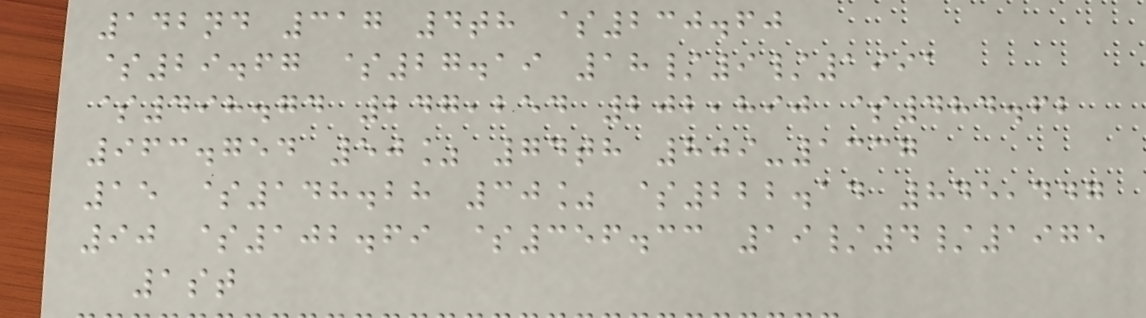142nd 317 4th $230.60
$29.67 $27.19 18/9/1991
$498.74 247,254 202,890 $484.62
963.754 50% 74th 809-1337
15 $148.28 30% $222.14 845,447
90 $102.69 $356.33 19/4/1975
1st
